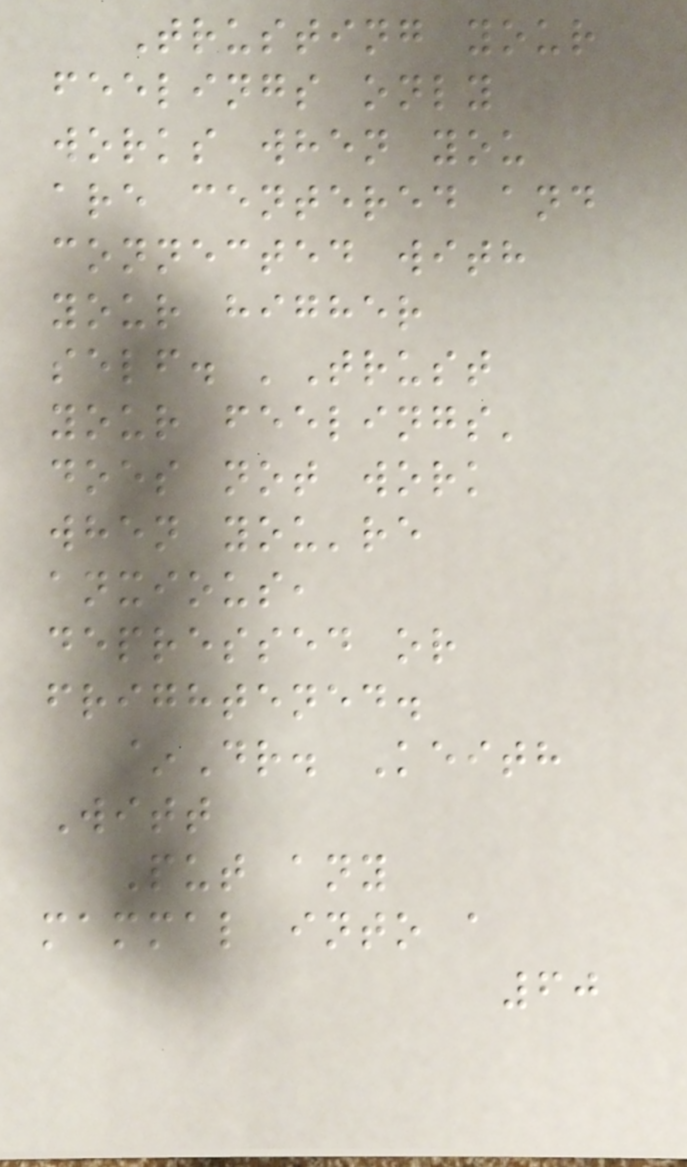Trusting your
feelings only
works when you
are centered and
connected with
your higher
self. 'Trust
your feelings'
does not work
when you're
anxious,
depressed or
frightened.
~Dr. Keith
Witt
Put any
mammal into a
60
